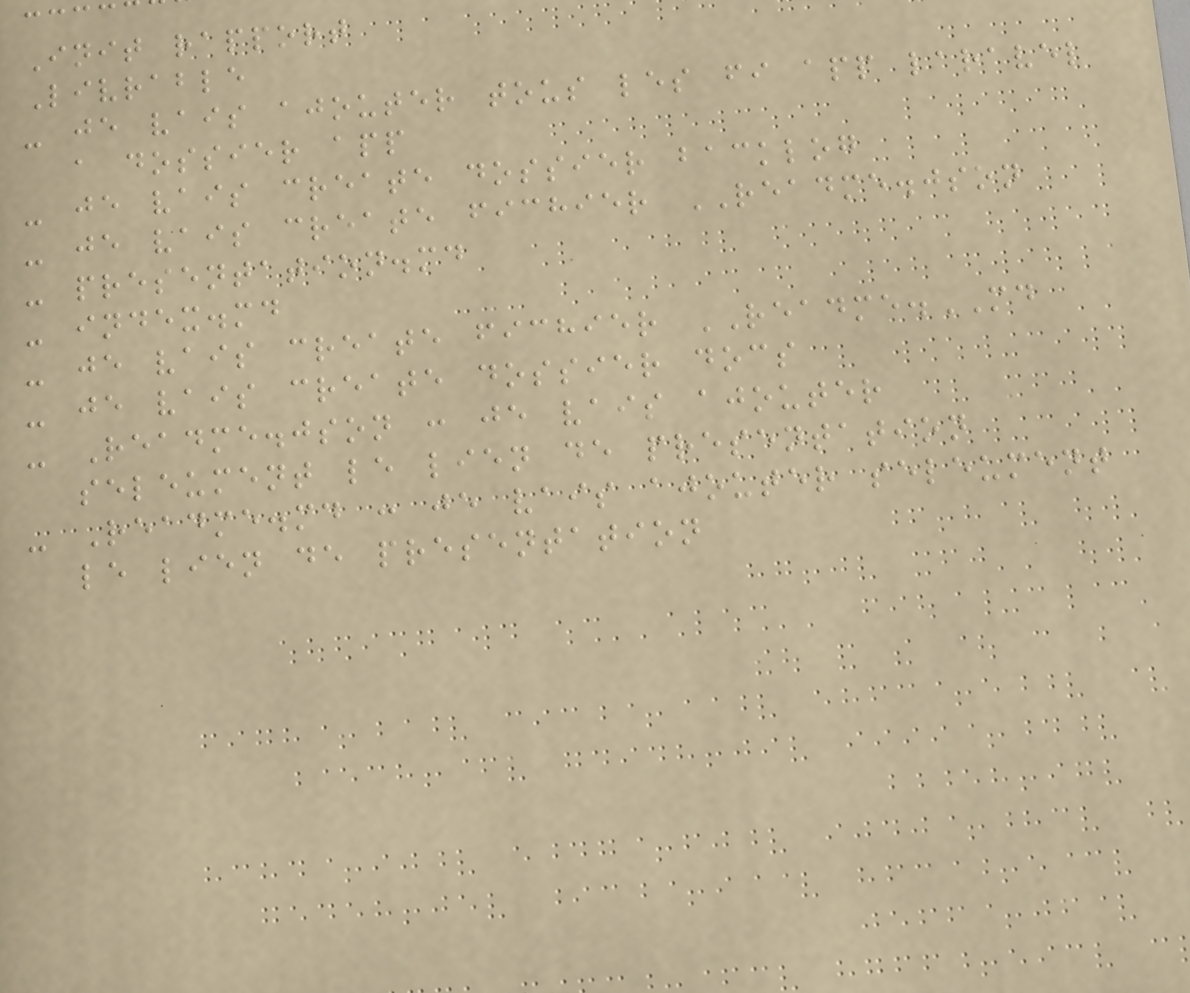Init rapport
Livrable
- je vais ajouter tous les fi app laravel
a dossier app
- je vais create dossier backlog
- je vais create fichier README.json
- presentation.md
- index.md
- je vais create fichier README.MD
- je vais create dossier docs
- Readme.json : je vais ajouter
seleument le lien de presentation
- Readme.md : je vais ajouter seleument
le lien de presentation
